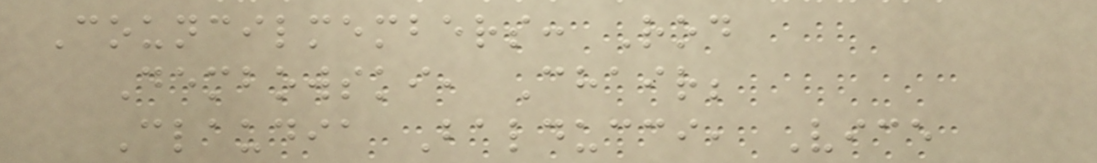Councilmembers: Rod
Dembowski, Chair;
Claudia Balducci, Vice
